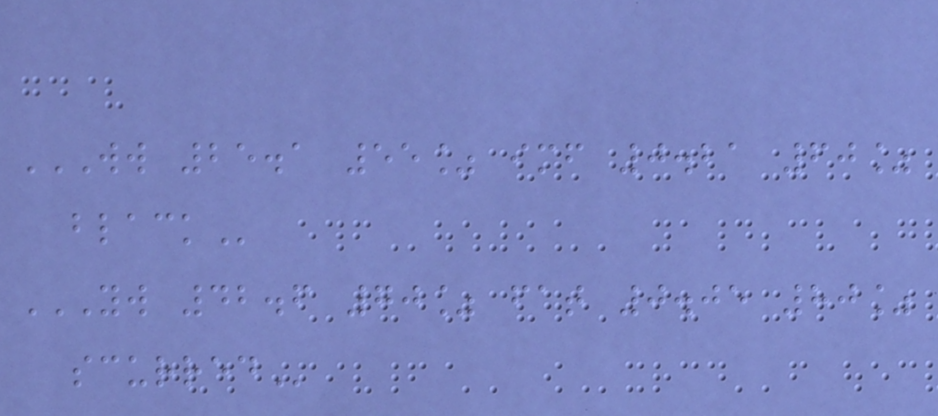WW 25.1 55% IMF 0.21 60%
BLACK
YW 42.6 70% FAT 0.05 80%
SCURRED
